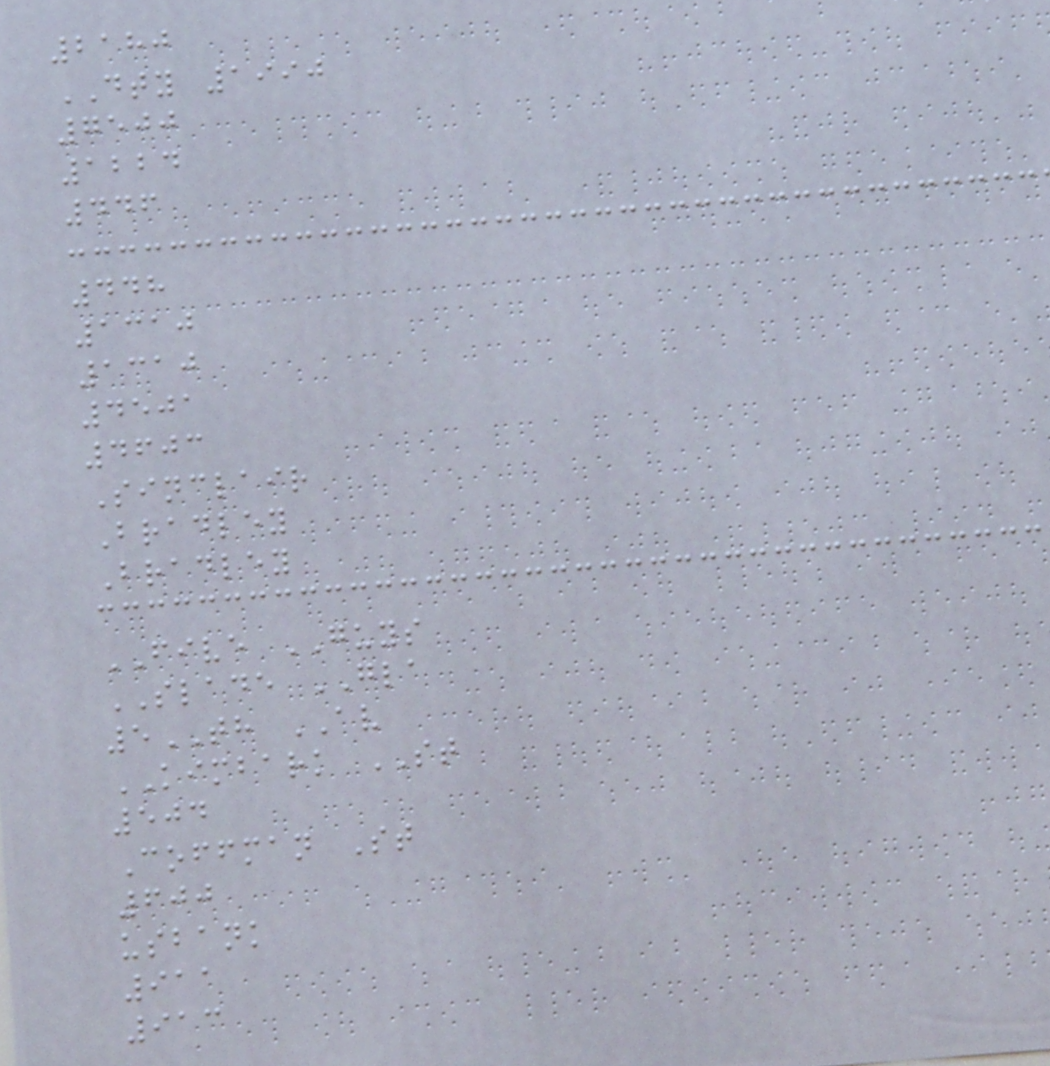2180
DTY 1990
7500
1224
446
448
1310
1310
4501
4603
Sinclair
Bradley
Bradley
FIVE GUYS
SLADE GLA
5TH AV
KIMBARK ST
504
Coffman St
600
usbank
911
913
